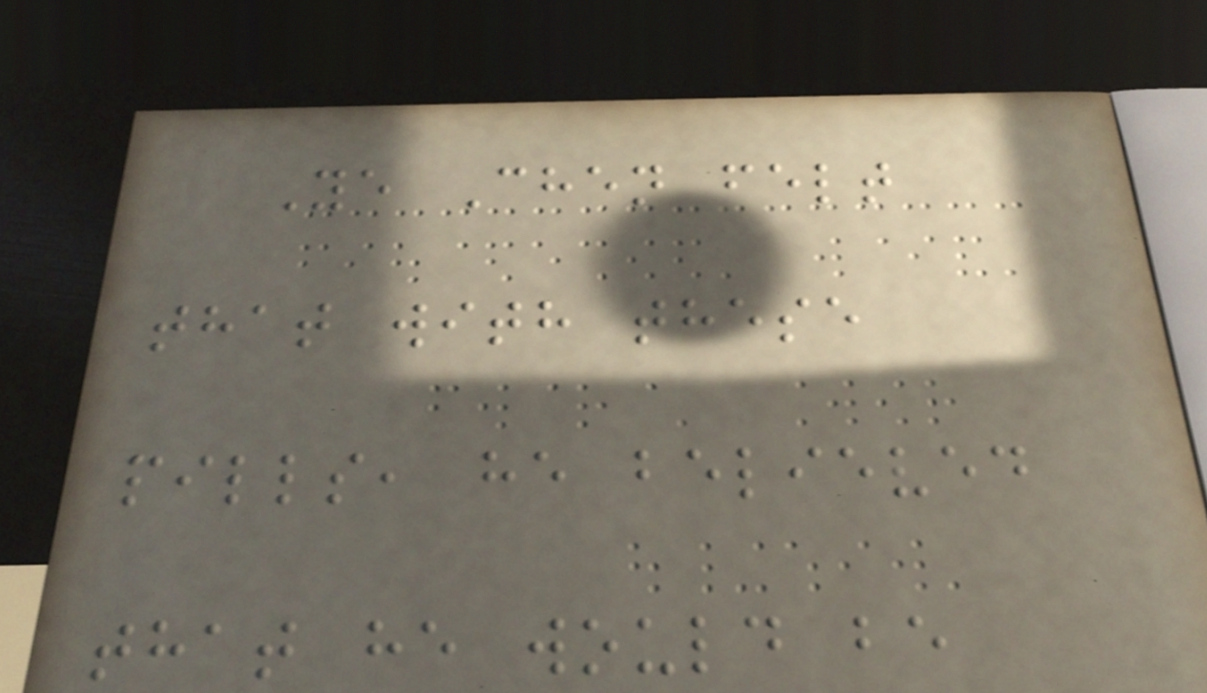Ye Chen felt
that with these
pills, he believed
that he would be
